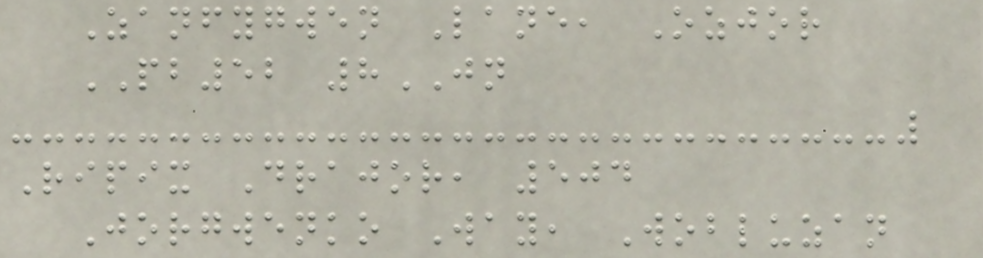Zanfygwen Lane, Ozjor
PB52 8JN
Ripix Drajor, 504
Jorgwenko Way, Wobluzan
